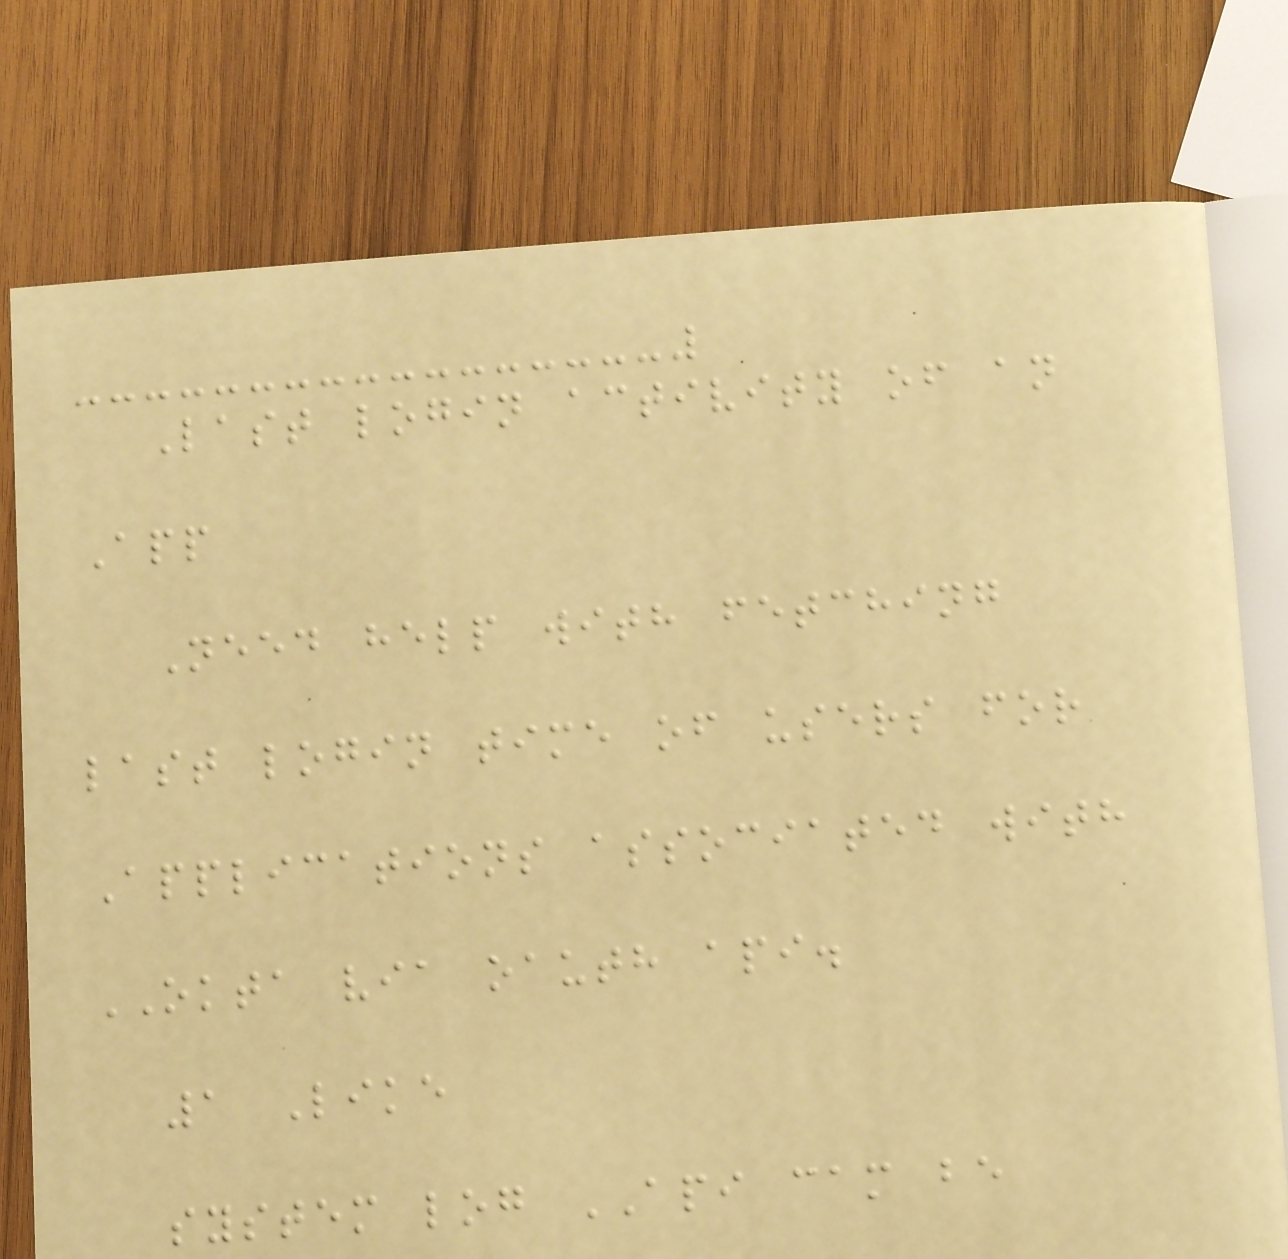Last login activity of an
App
Need help with fetching
last login time of users for
Applications associated with
OKTA via oauth api.
1 Like
system log API cam be
